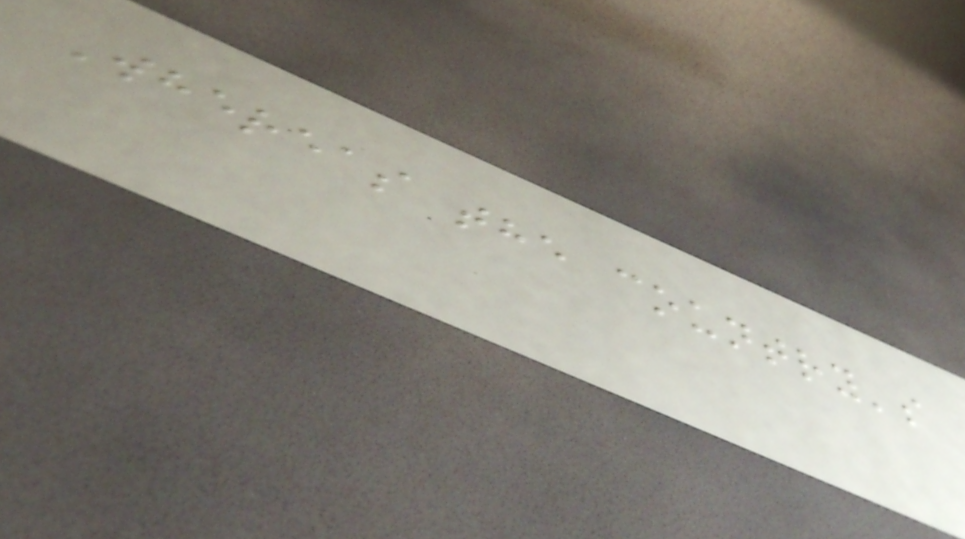Whereas the country's
